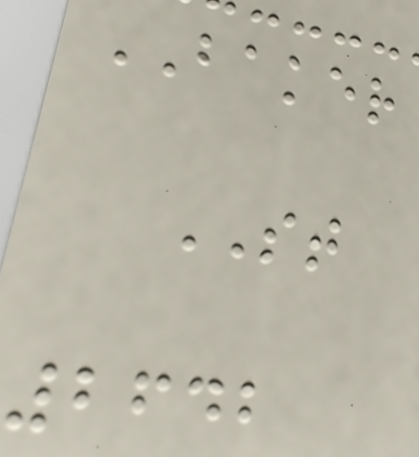BAKER
ST
2642
